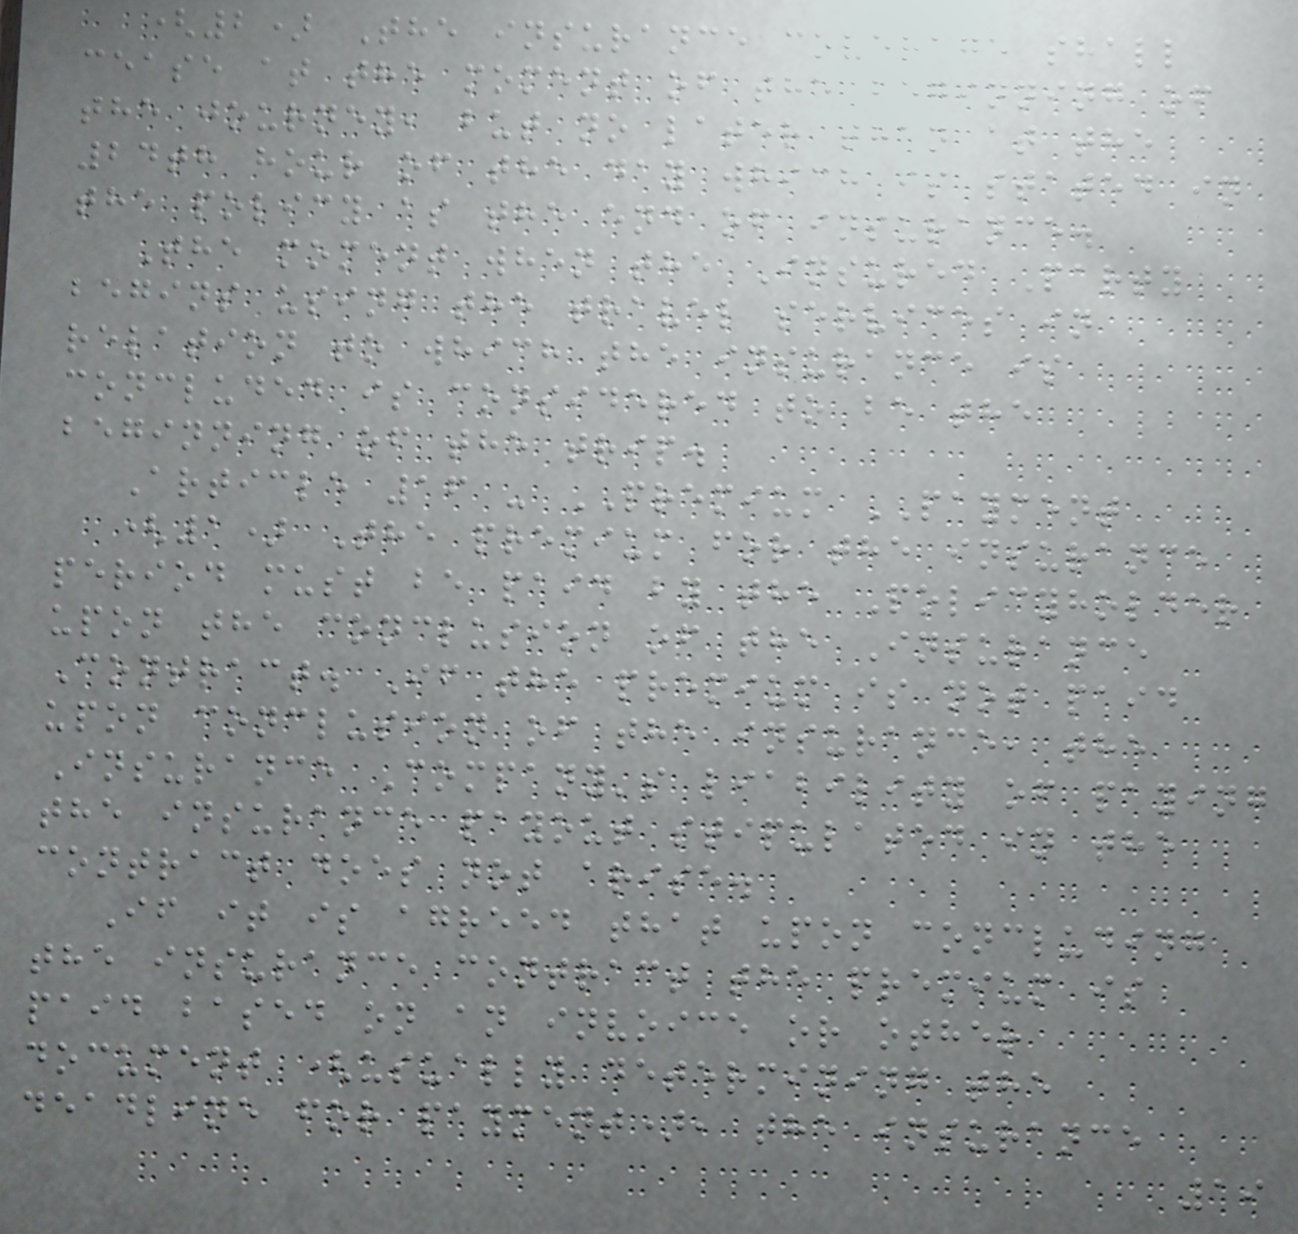(2) The insurance coverage shall
cease at the moment of the beginning of
the journey, but no later than at the
24th hour of the day which is stated in
the policy as the end of insurance.
The moment when the Insured Party
begins using the travel services in
relation to which the insurance is
concluded is considered to be the
beginning of the trip.
Article 16 - PREMIUM PAYMENT
(1) The premium for the insurance
period must be paid by the Policyholder
upon the conclusion of the Insurance
Contract. If the premium is not paid
upon conclusion of the insurance, the
Insurance Company's liability of paying
the insurance payout stipulated in the
contract does not arise.
If it is agreed that upon concluding
the insurance contract the premium is
paid based on an invoice or other
document (usually determining the
deadline for payment), the insurance
19
